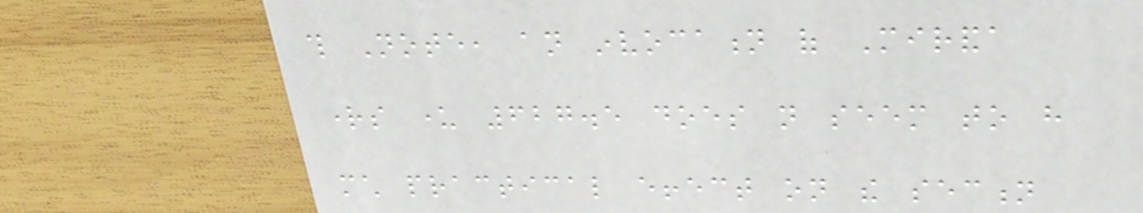this Note, an invocation of Miranda
rights under 627.5 does not seem to have
much practical effect on the section
